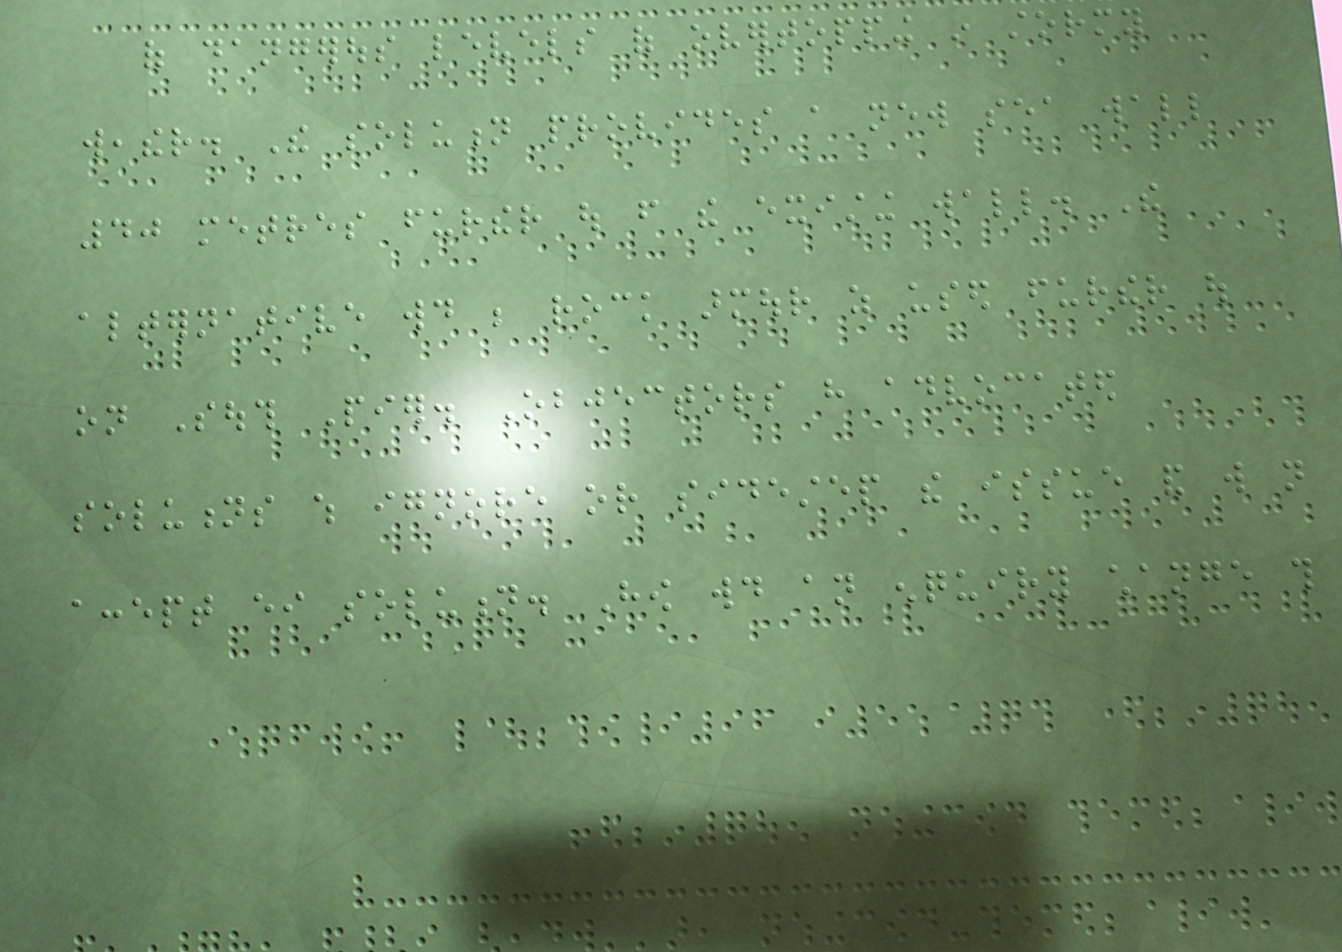of dangerous levels of overtopping in stormy
weather. The solution provides a new sea wall
40 metres further out from the existing wall. The
alternative would be rock armour as used further out
on South Pier. Objectors have advocated
solutions which ignore or sidestep the issue and will not
accept either solution. How would an enquiry change this
